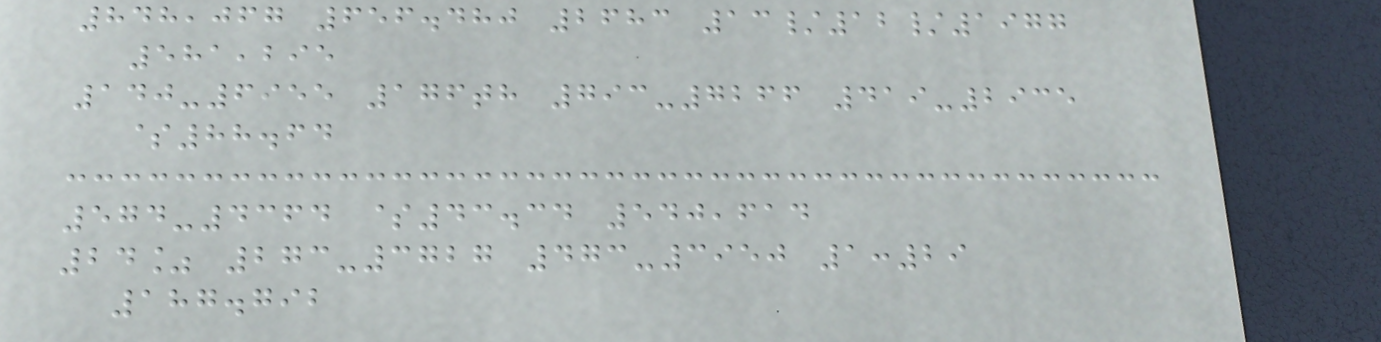848,067 656.480 2683 13/12/1977
581,295
140-6955 176th 793-7266 419-2935
$88.64
574-4364 $43.34 540,614
24% 273-3727 473-3950 1:29
187.792
